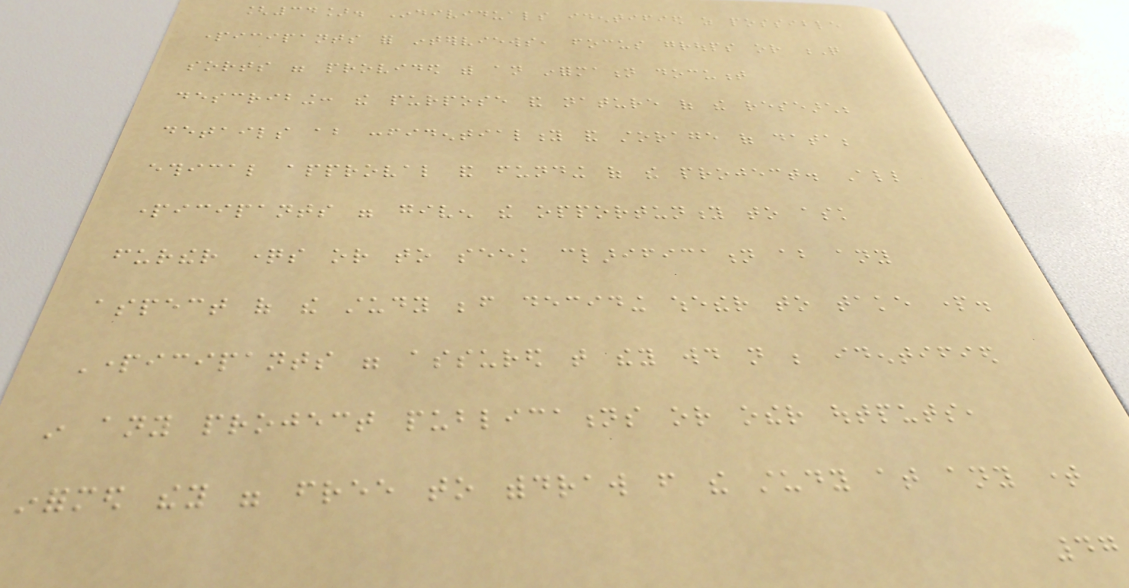[34]. Individuals identified as possible
participants for interviews, focus groups or Q
sorts were provided with an information document
describing: the purpose and nature of the research;
details about confidentiality and storage of data;
ethical approval and funding of the project. All
participants were given the opportunity to ask
further questions or to seek clarification about any
aspect of the study before deciding whether to take part.
Participants were assured that they would not be identified
in any project publications or other outputs,
informed they were free to withdraw from the study at any time
47
